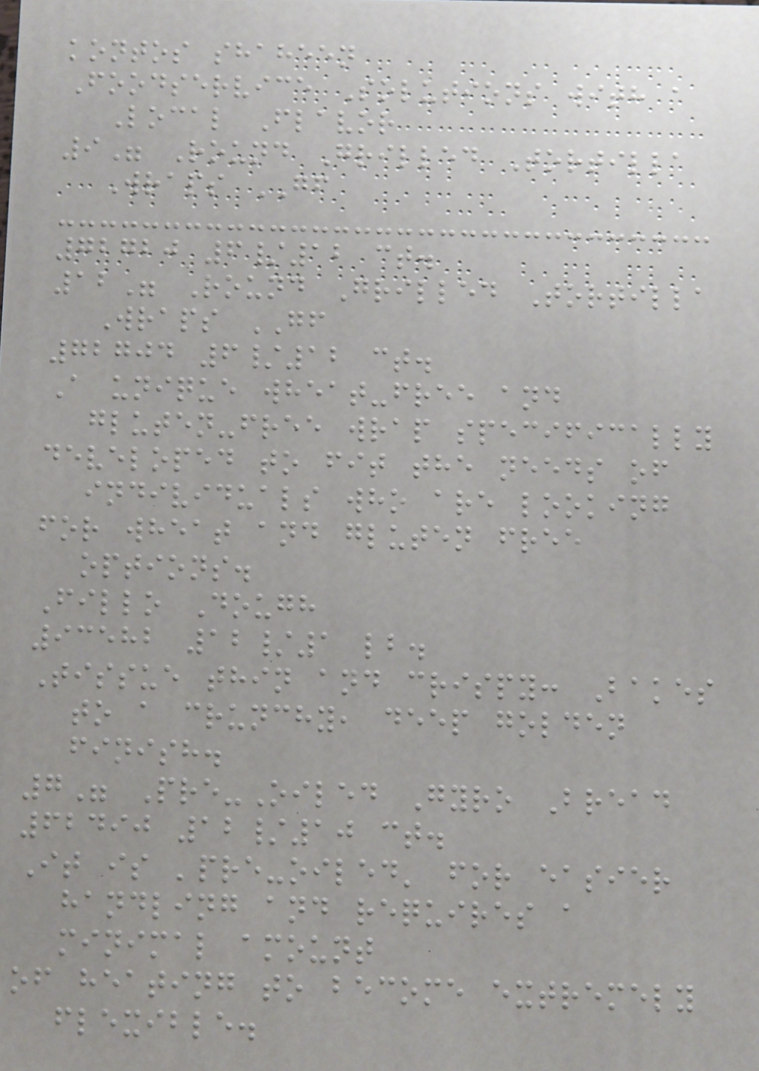kontos shaheen
Foodservice Solutions with a
Local Flavor
9" Round Grilled Tortilla
Wraps GF
72720 6/12 ct.
12" Round Grilled Tortilla
Wraps GF
72704 6/12 ct.
A unique wheat-free and
gluten-free wrap specifically
developed to fit the needs of
individuals who are looking
for wheat and gluten free
options.
Fillo Dough
93582 12/1 lb.
Tissue thin and crispy: Bakes
to a crunchy, deep golden
finish.
7" Pre-Oiled Gyro Bread
62490 12/10 ct.
It is 'pre-oiled' for easier
handling and requires a
minimal amount
of heating to become extremely
flexible.
